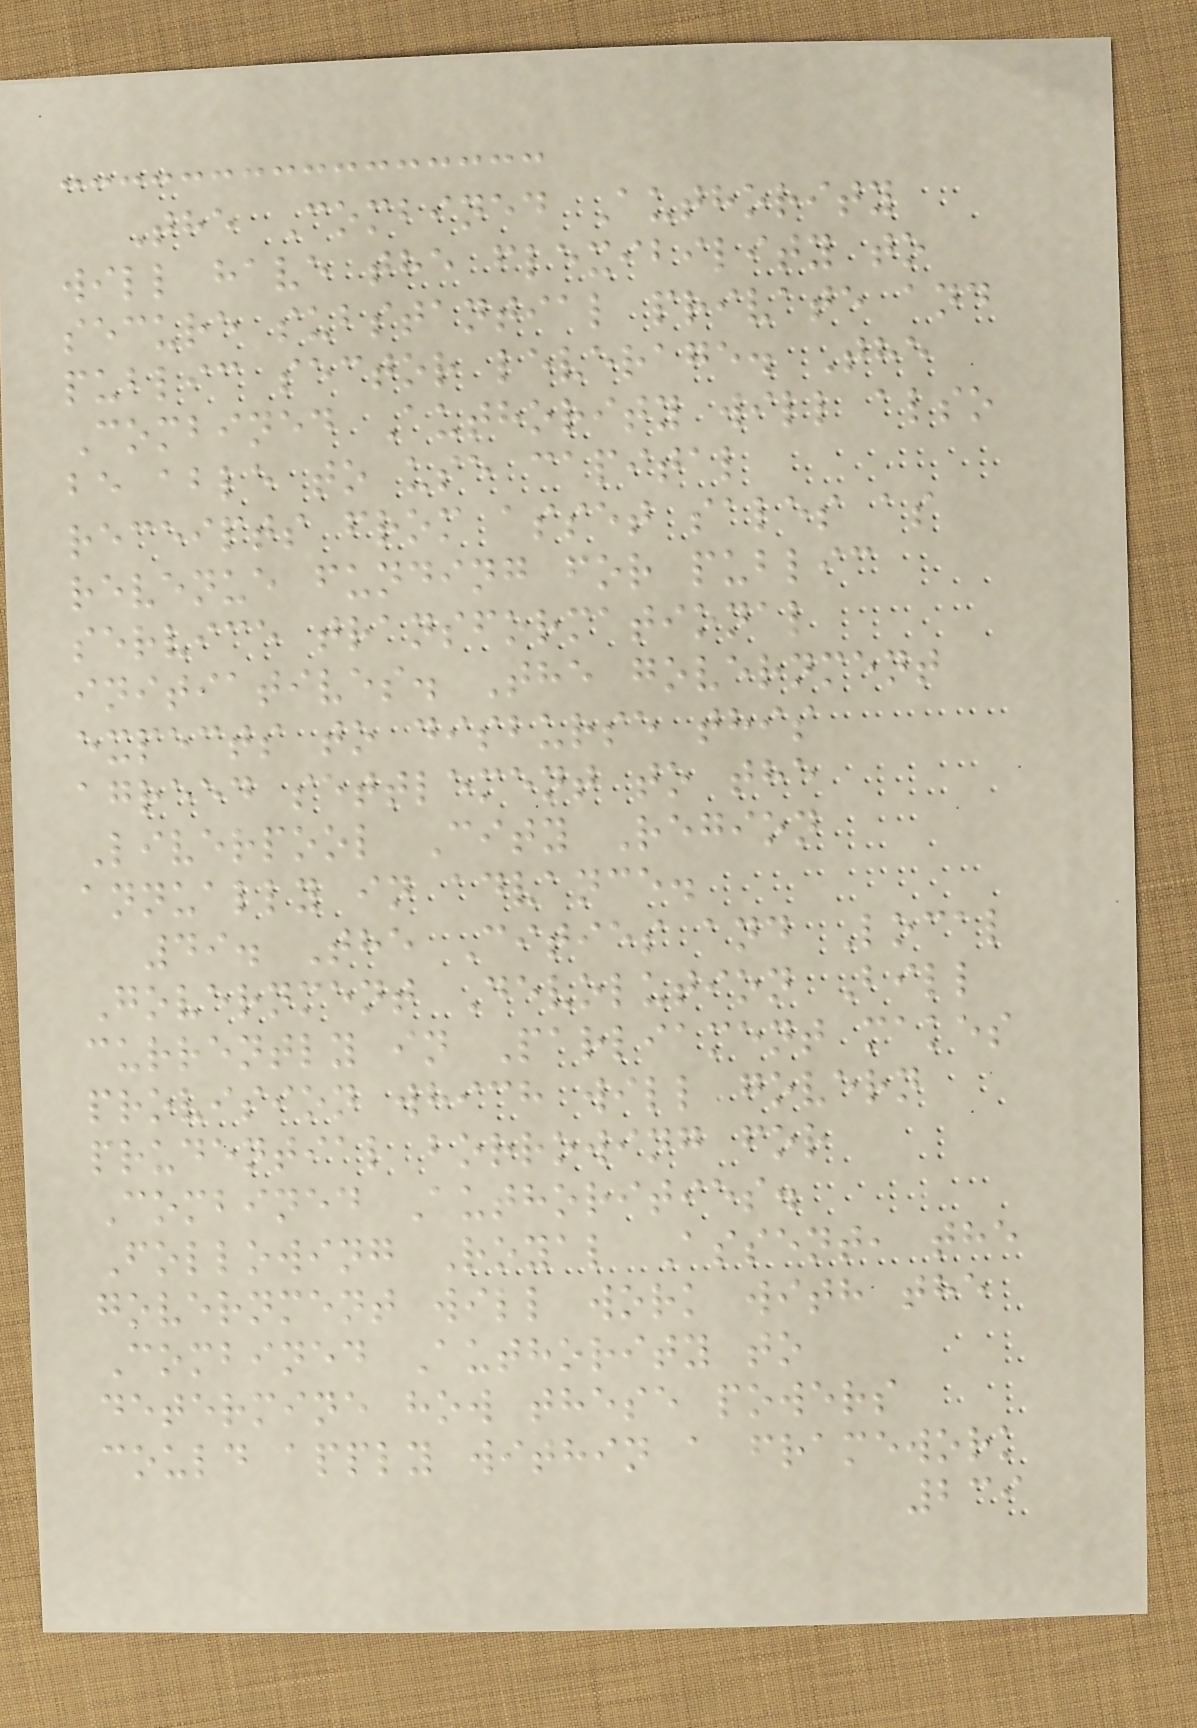The Combined Authority
will have the flexibility to
secure substantial private and
public sector leverage. The
Combined Authority will also
be able to use capital
receipts from asset sales as
revenue funding for public
service transformational
initiatives. The government
expects to disburse this
agreed settlement to the
Liverpool City Region
annually in advance.
49. The Cities and Local
Government Devolution Bill
currently in Parliament makes
provision which will govern
prudential borrowing for
Combined Authorities.
Following Royal Assent, the
government will work with the
Combined Authority to
determine how these powers
could apply within a framework
239
